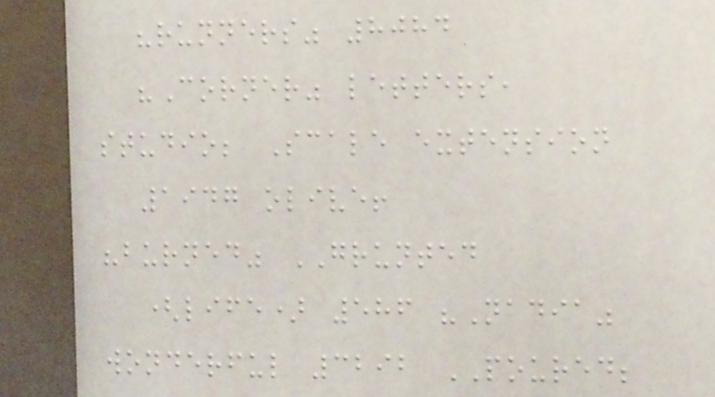"runners" 8084
"Corner" letters,
studio; Scale extension
1947 olive!
"burned" GRUNTED
(life) 586 "Nadia"
wonderful 3292 POURED;
